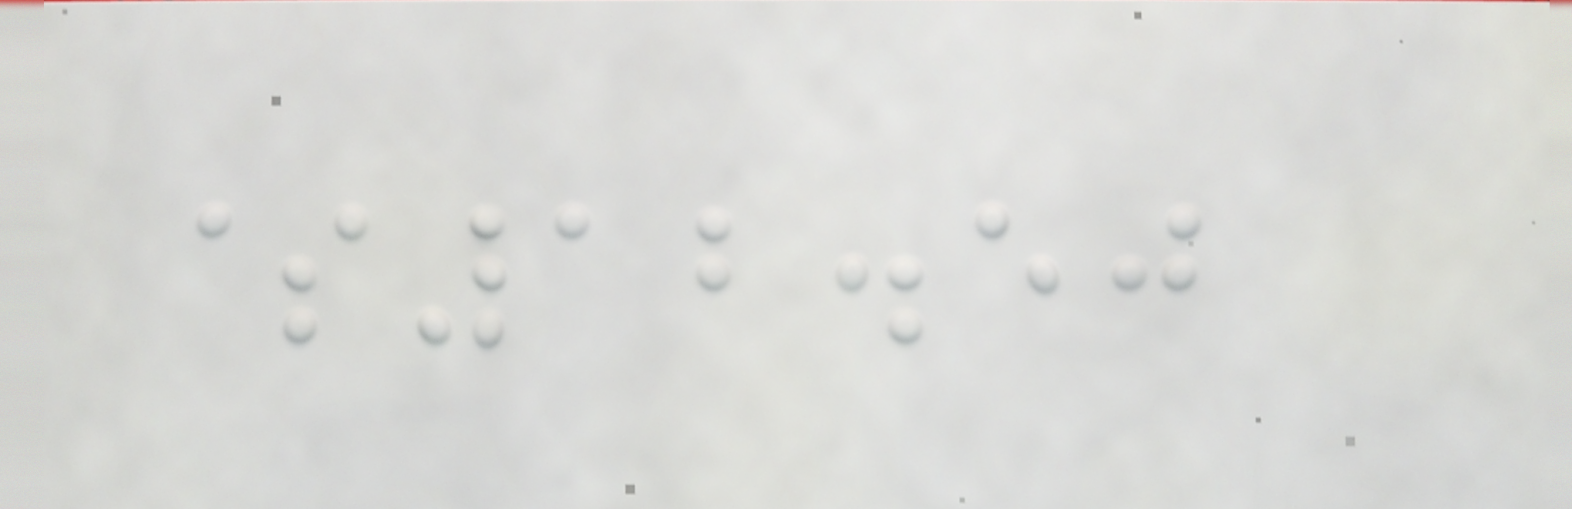$12.50
